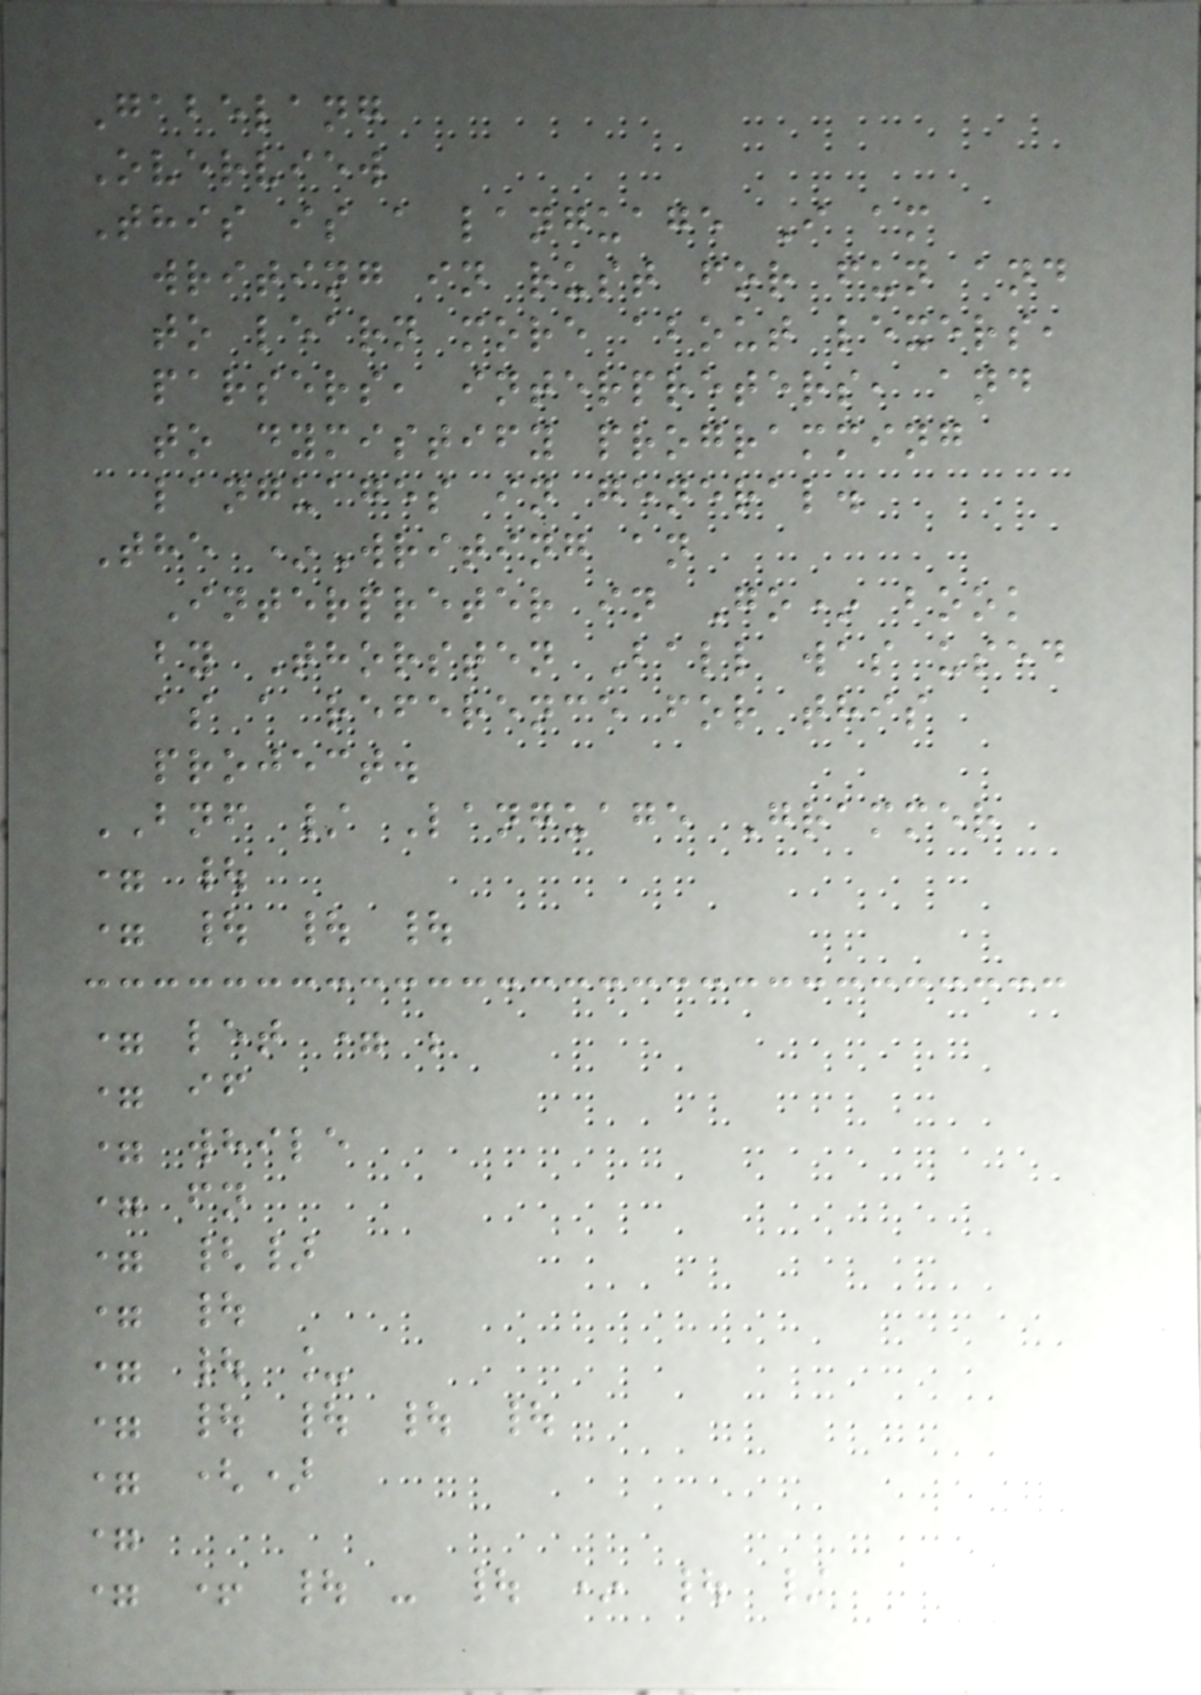Gabelang
Overview
This is a language I am
writing in rust for fun and
to learn more about lexers,
parsers, interpreters, and
to dymistify programming
languages in general.
The *Writing an
Interpreter in Go* book
by Thorsten Ball was used
as a reference for this
project.
BNF / Language Grammer
= |
= | | |
= let = ;
= if
= while
= fn
= {}
= |
= | _
= | | | |
= ()
=
= + | - | * | /
